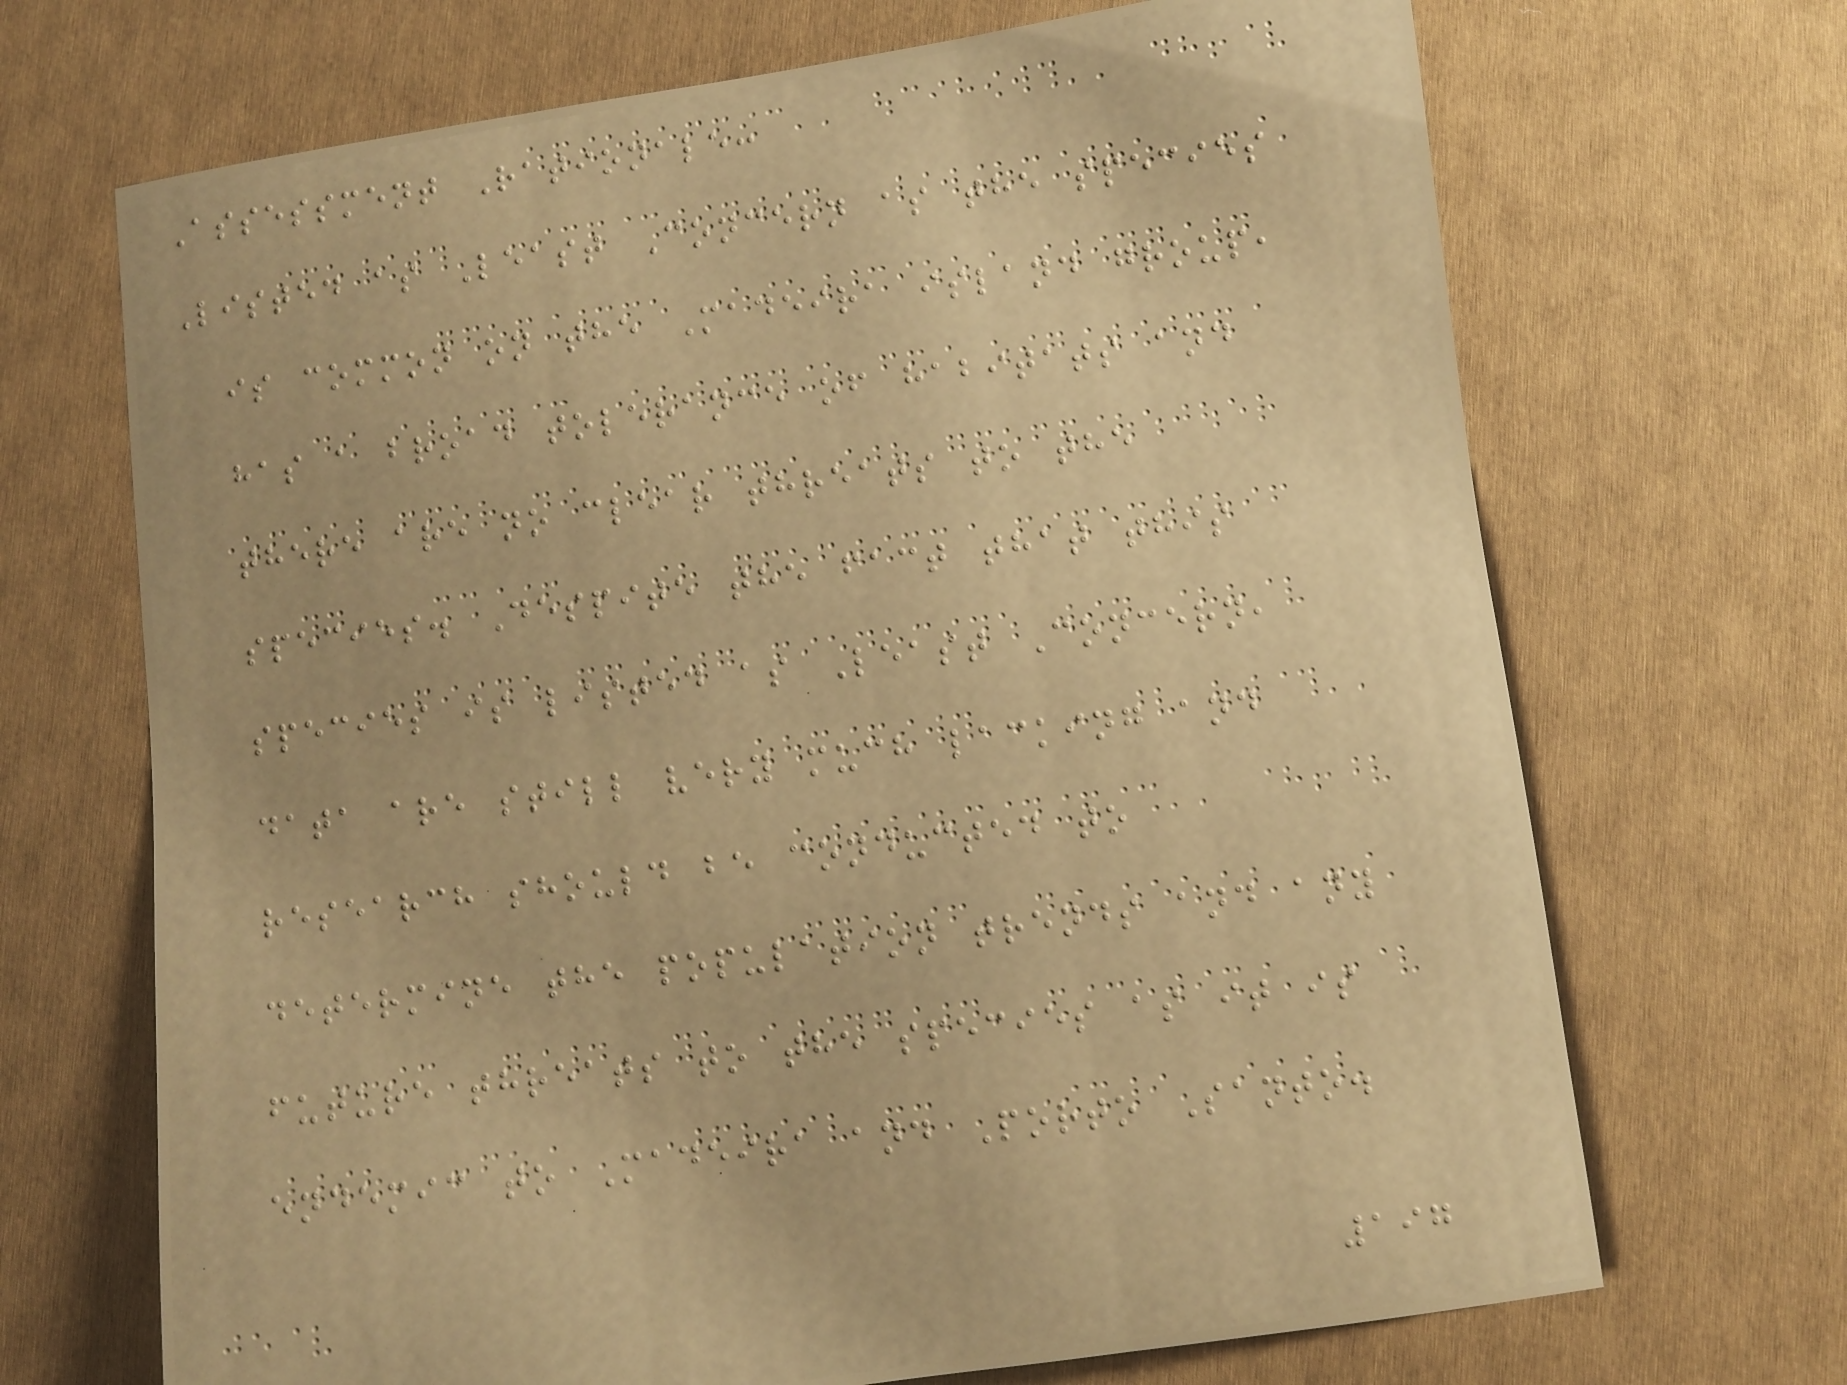Assessment Rationale:
Listed as Least Concern as the species
is common on the Madeira island group,
has a broad tolerance of habitats and
there are no clear threats to the
species. Despite the fact that this
species is listed as Least Concern,
data are still very much lacking and
research should be conducted to
determine the population trends and any
future threats to the species as it is
endemic to Madeira and Porto Santo.
197
